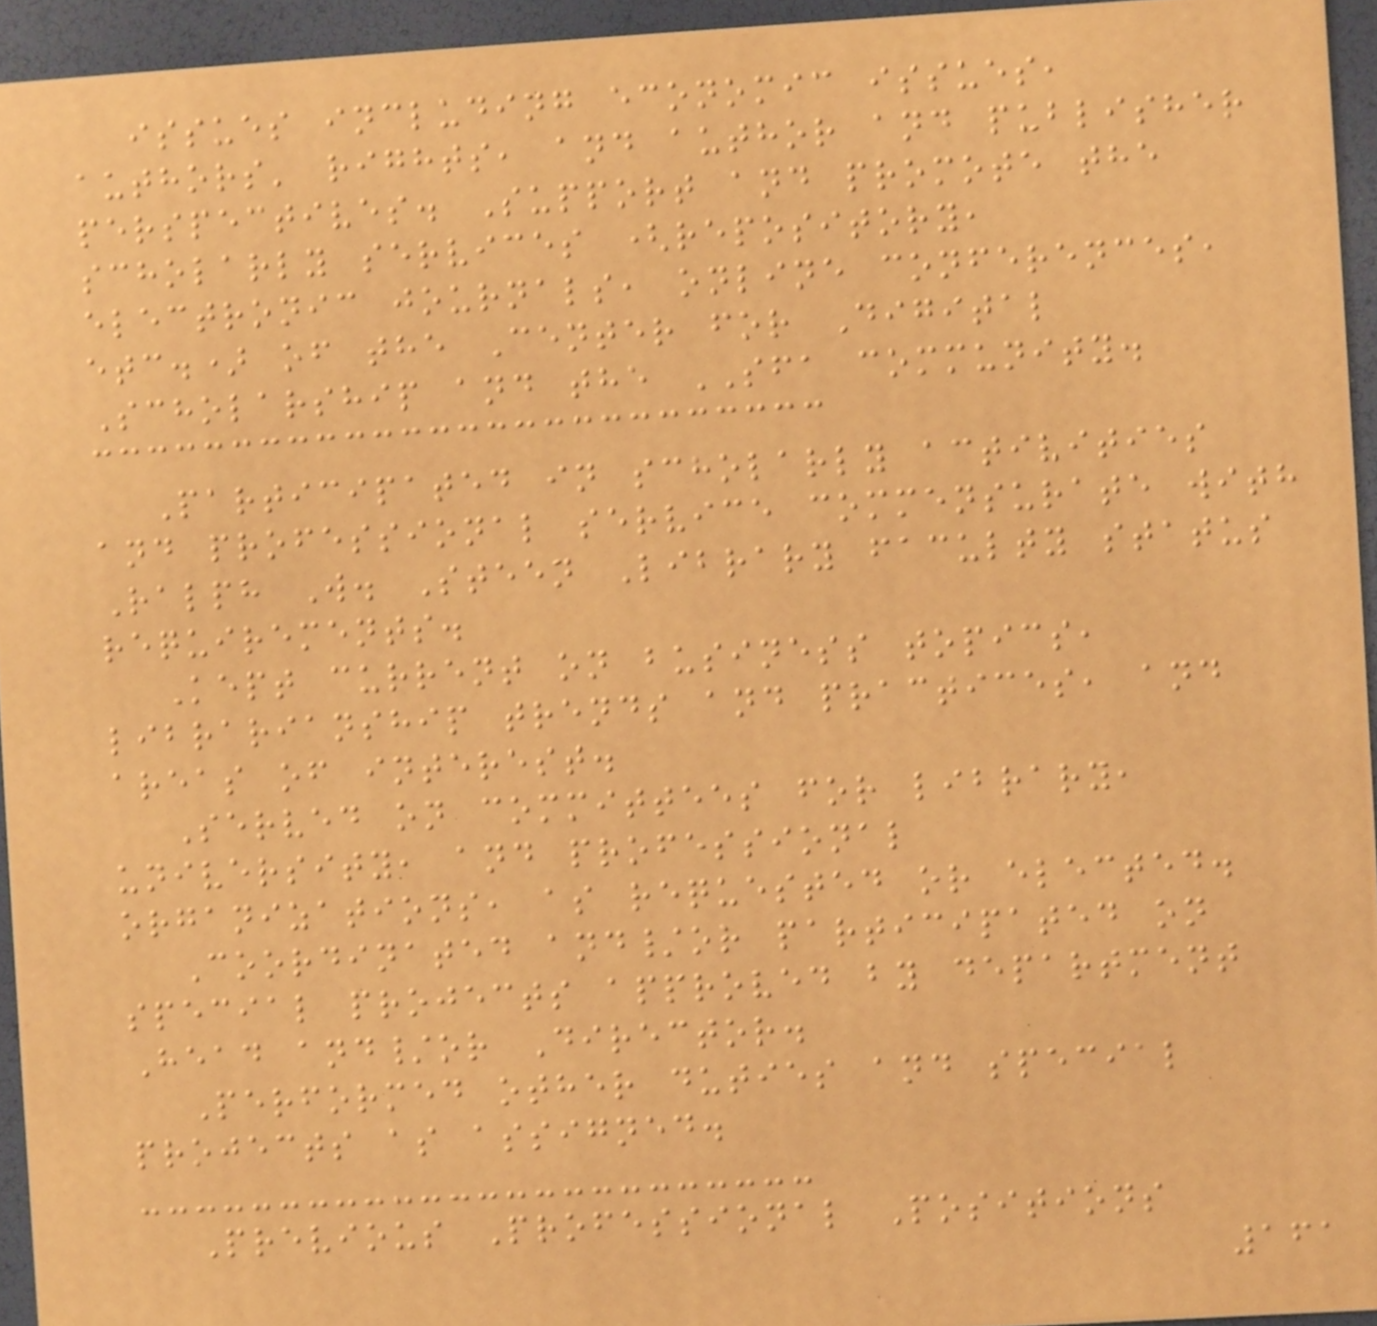issues including economic issues,
authors' rights, and author and publisher
perspectives. Support and promote the
scholarly services (repository,
electronic journals, online conferences,
etc.) of the Center for Digital
Scholarship and the SFA community.
Participated in scholarly activities
and professional service commensurate with
Ralph W. Steen Library faculty status
requirements.
Kept current on business topics,
librarianship trends and practices, and
areas of interest.
Served on committees for library,
university, and professional
organizations, as requested or elected.
Coordinated and/or participated on
special projects approved by department
Head and/or Director.
Performed other duties and special
projects as assigned.
Previous Professional Positions
161
